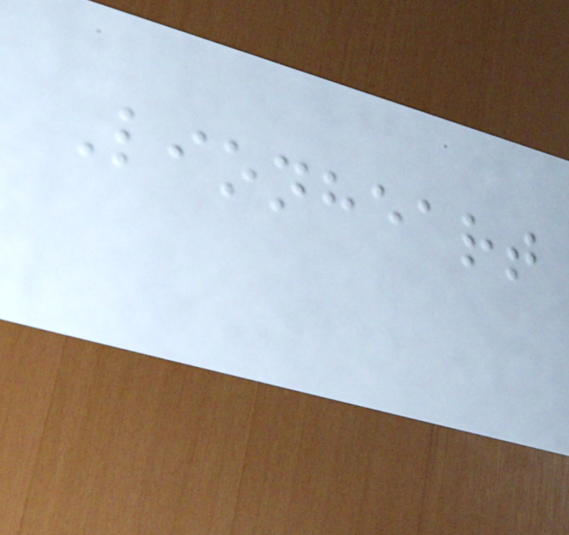Lionheart
